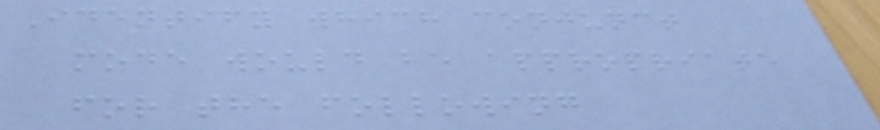Identify which conjunct
mode would be appropriate
for the following
